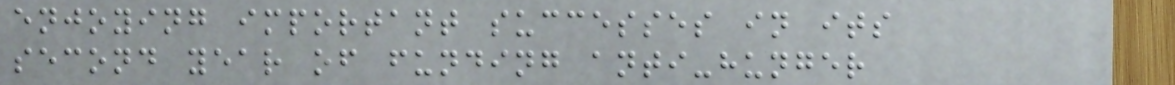enjoying important successes in its
second year of funding anti-hunger
